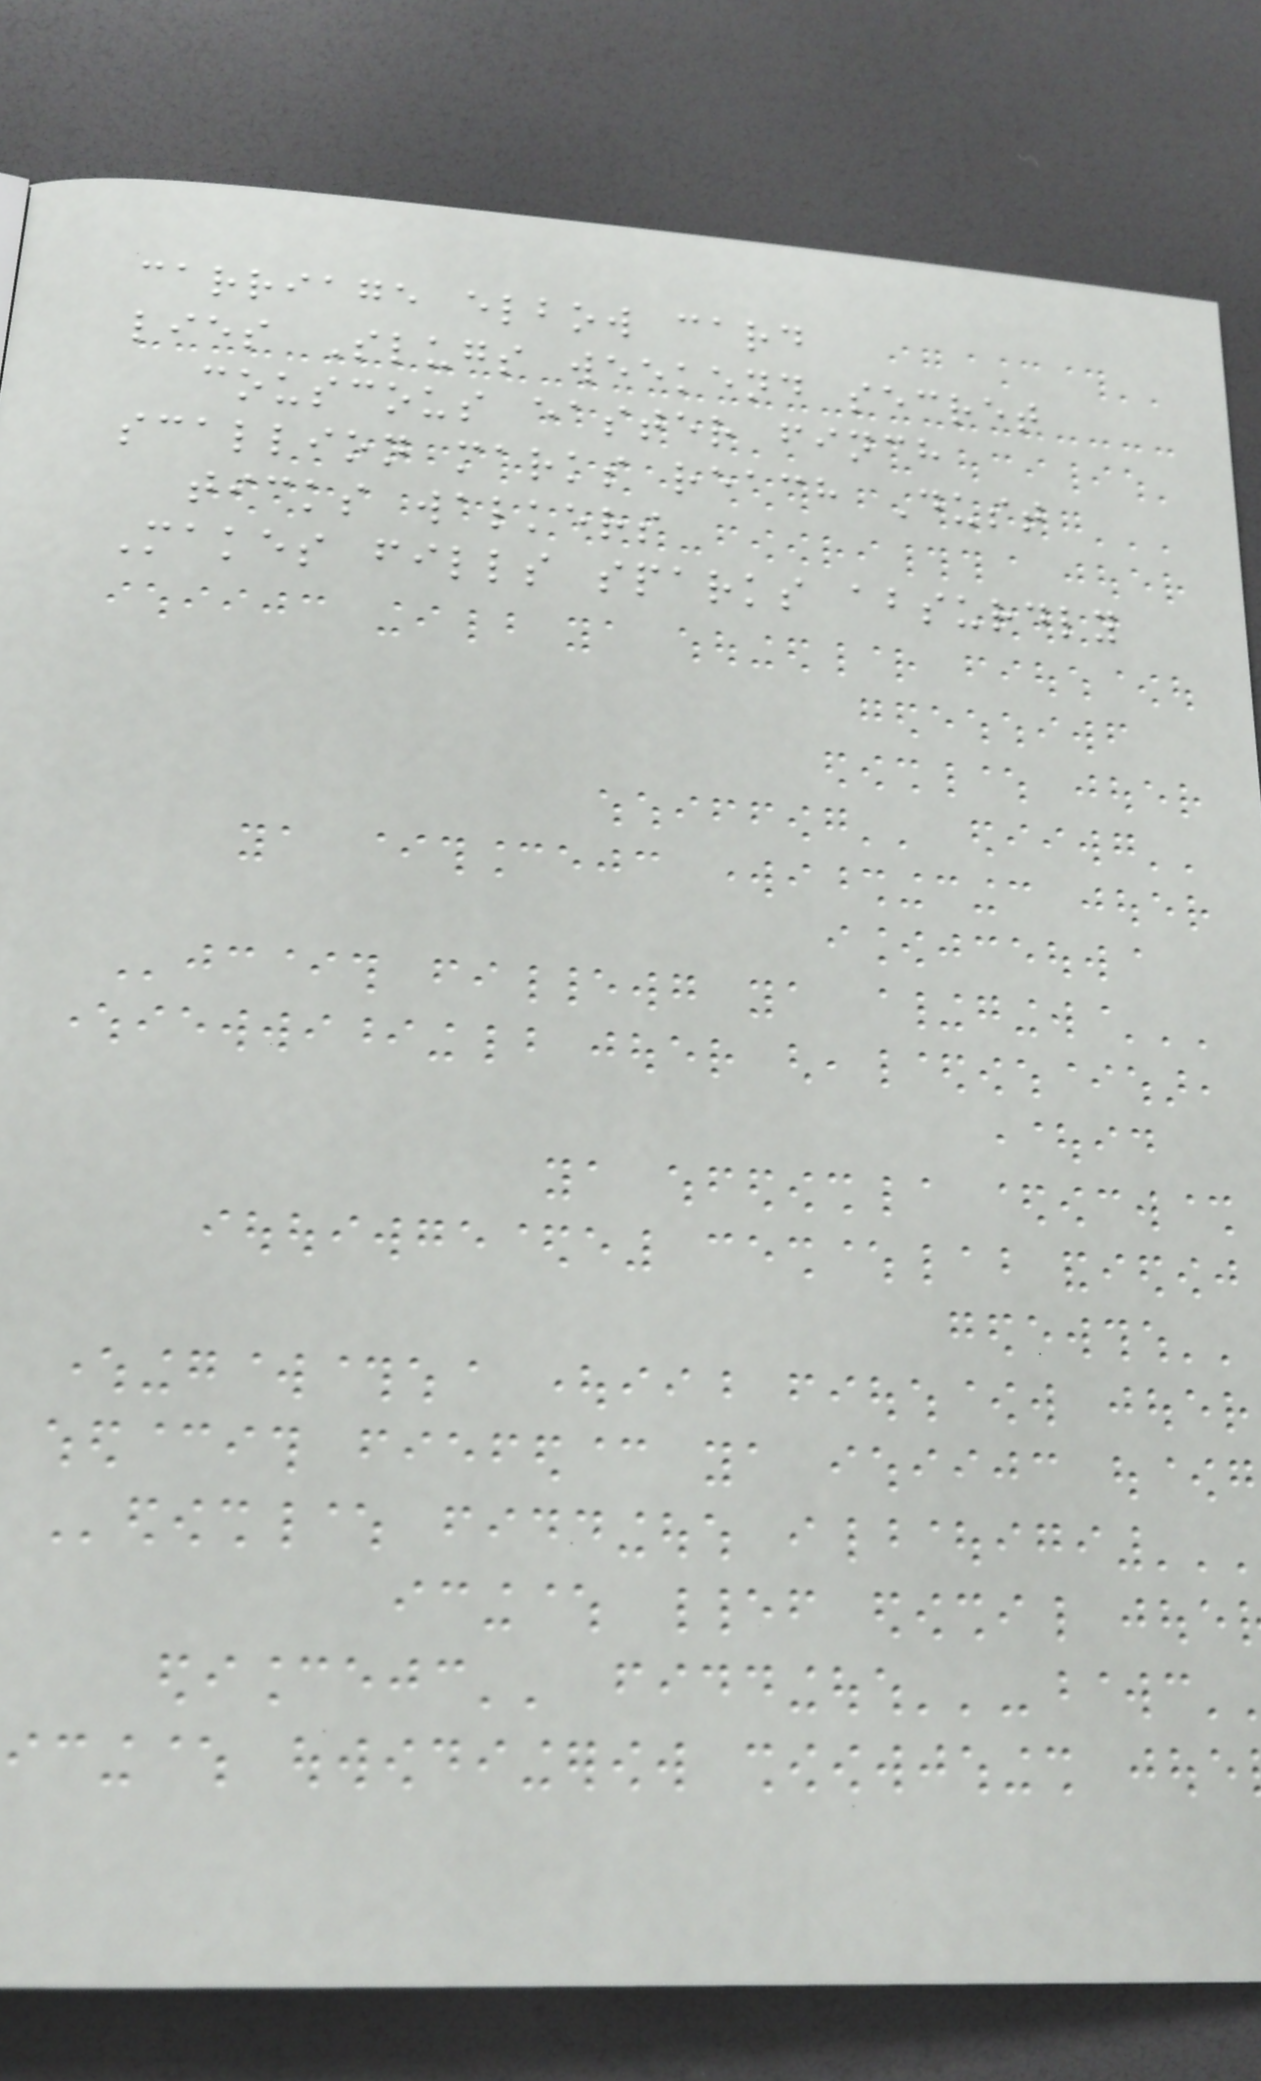carriage elbow card
lies Slugs weekend secret
couscous easter finch
scallion marks reach Dust
ticks walkers
Makes fills sparks absurdly
